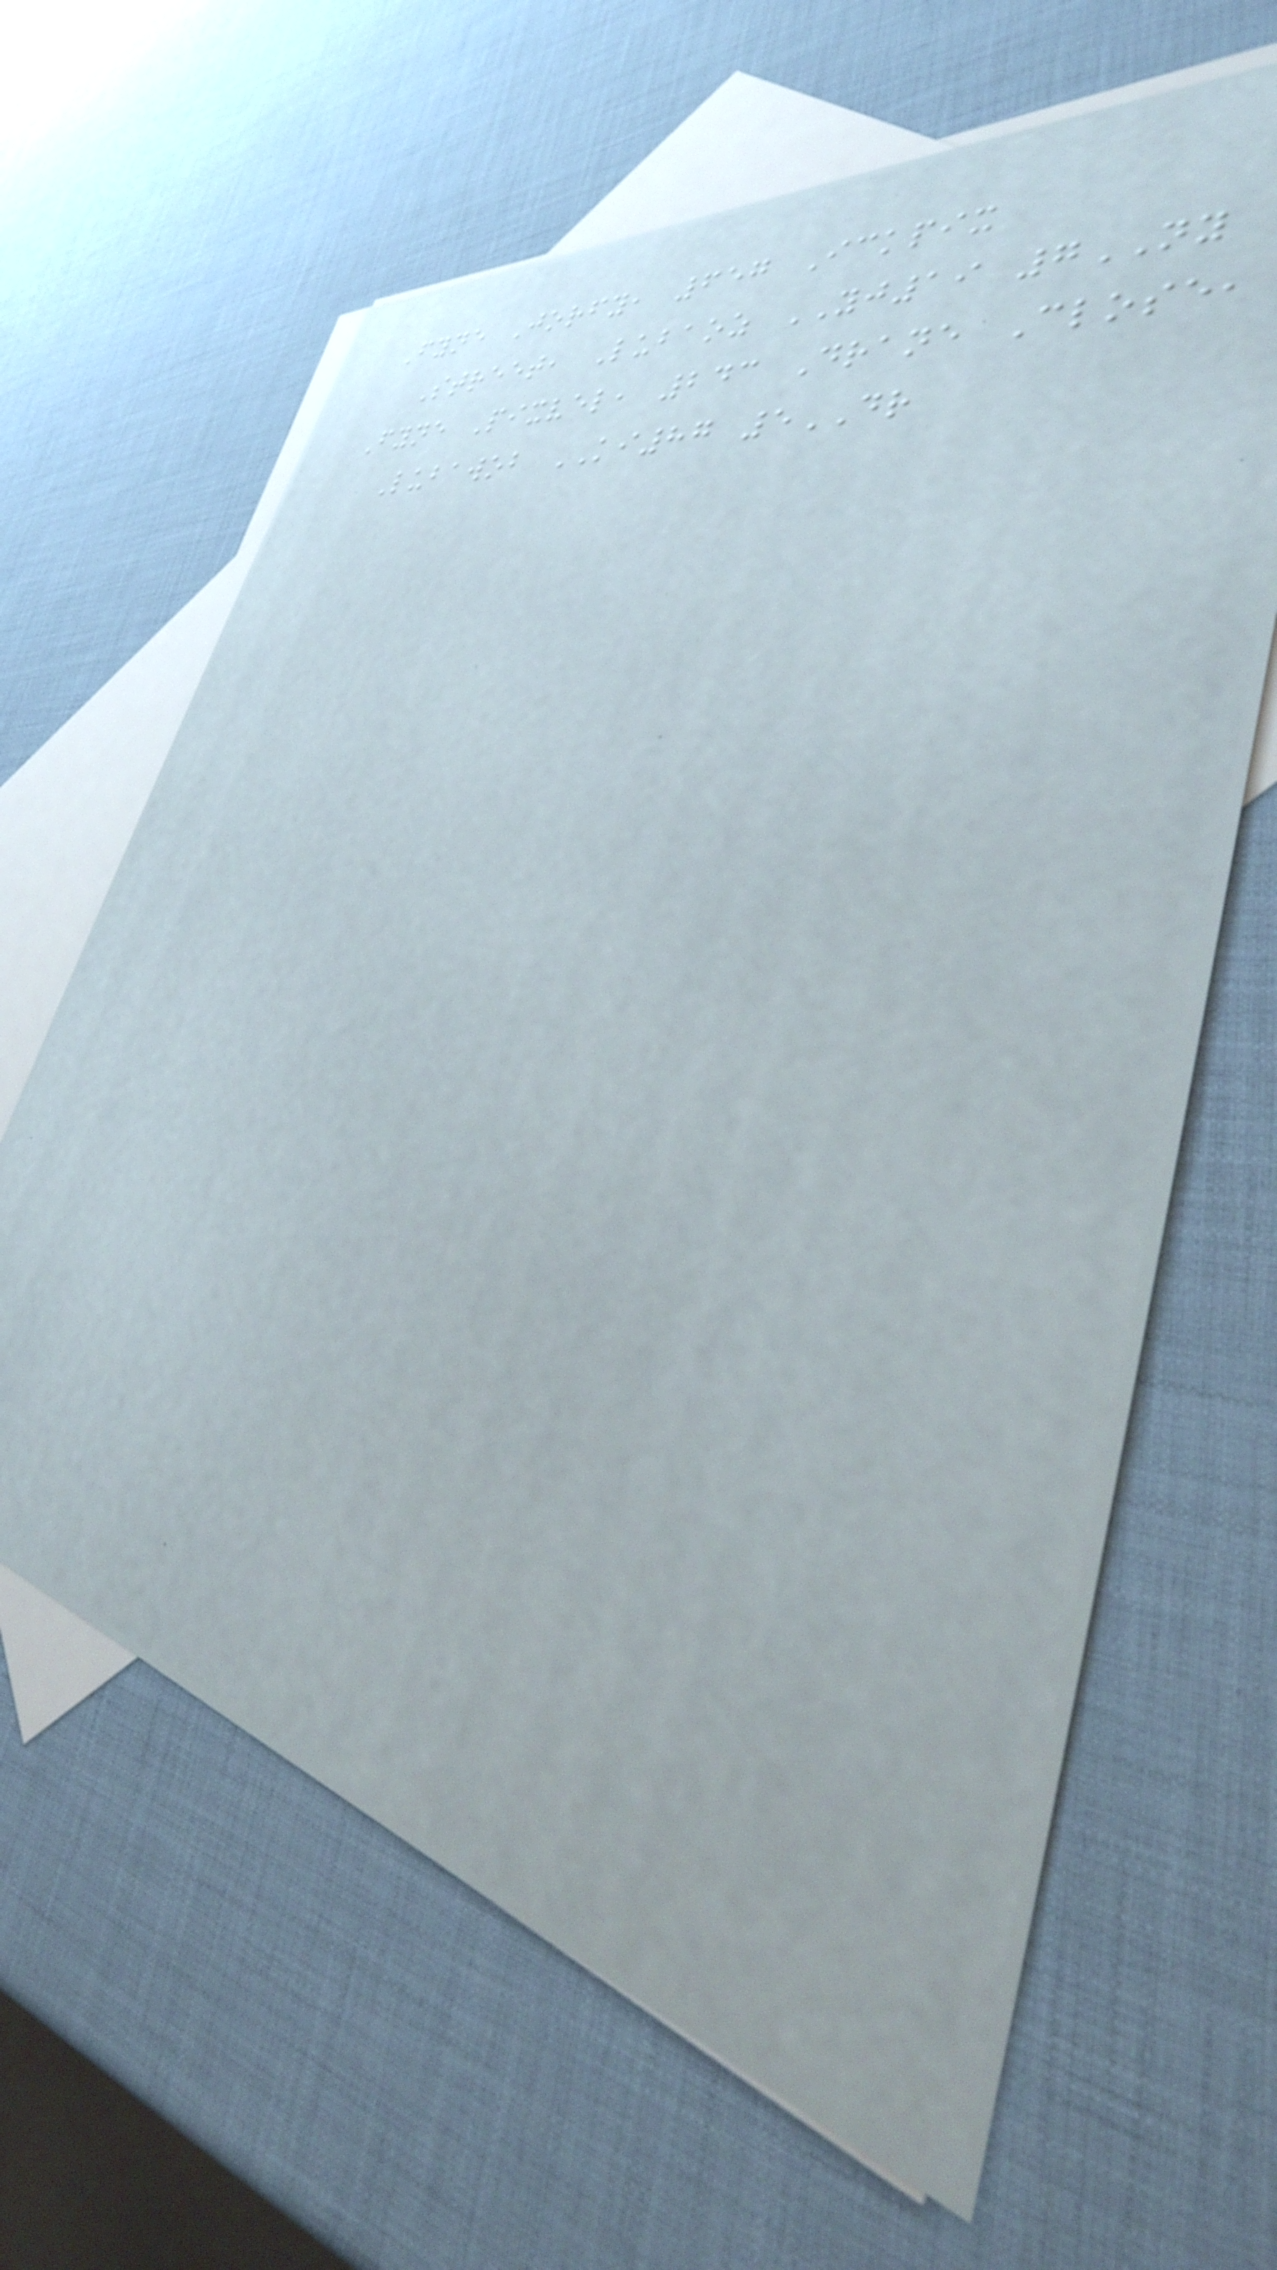Fyne Jorfy, 657 Ickpix
Street, Lubaoz YJ19 7NY
Fyne Pixvel, 243 Drane Close,
Lubawob KI87 5DR
